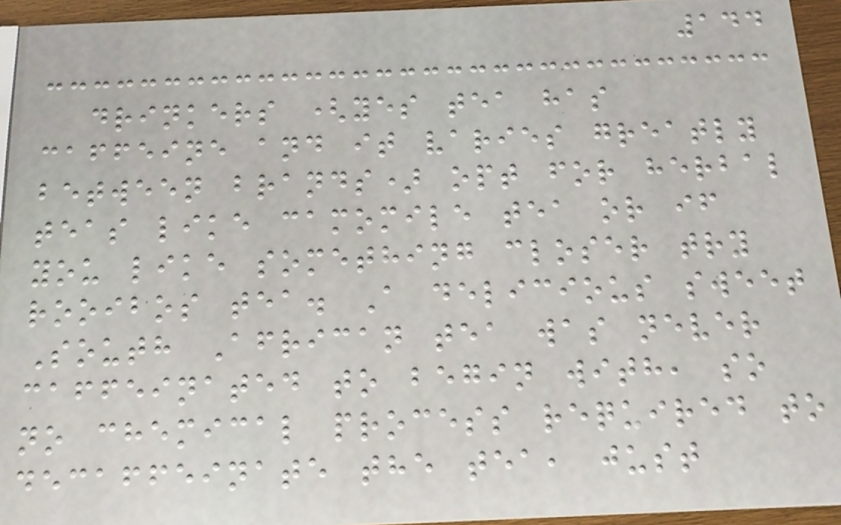144
drinkers (yes tea has
caffeine and it varies greatly
between brands) opt for herbal
teas like camomile tea or if
you like something closer try
rooibos tea. A delicious sweet
South African tea was never
caffeinated to begin with, so
no chemical process required to
decaffeinate the tea, just
